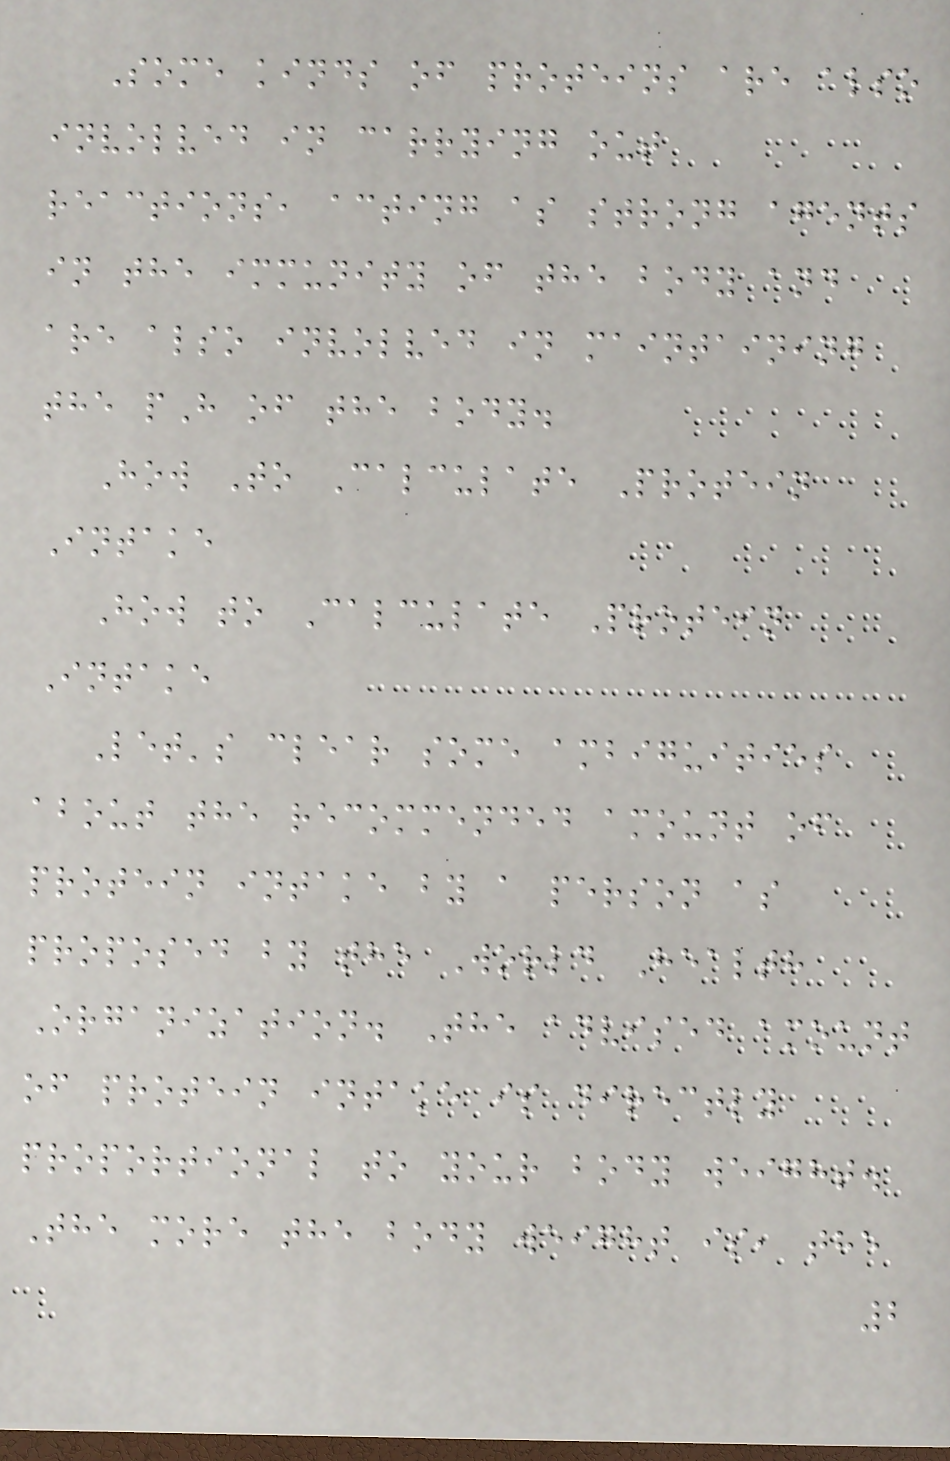Some kinds of proteins are also
involved in carrying out
reactions, acting as strong agents
in the immunity of the body and
are also involved in maintaining
the pH of the body.
How To Calculate Protein
Intake
How to Calculate Protein
Intake
Let's clear some ambiguities
about the recommended amount of
protein intake by a person as
proposed by the World Health
Organization. The advised amount
of protein intake is directly
proportional to your body weight.
The more the body weight is, the
2
